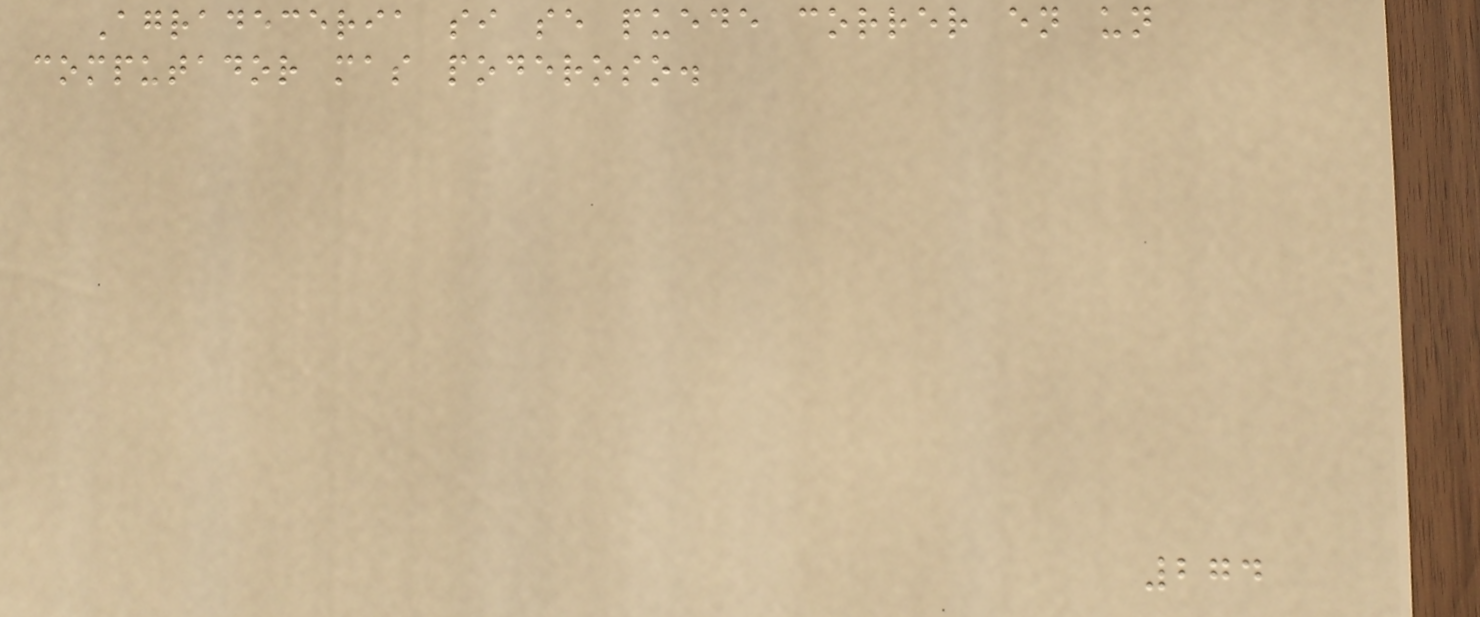Agradeceria si se puede correr en un
computador mas poderoso.
274
